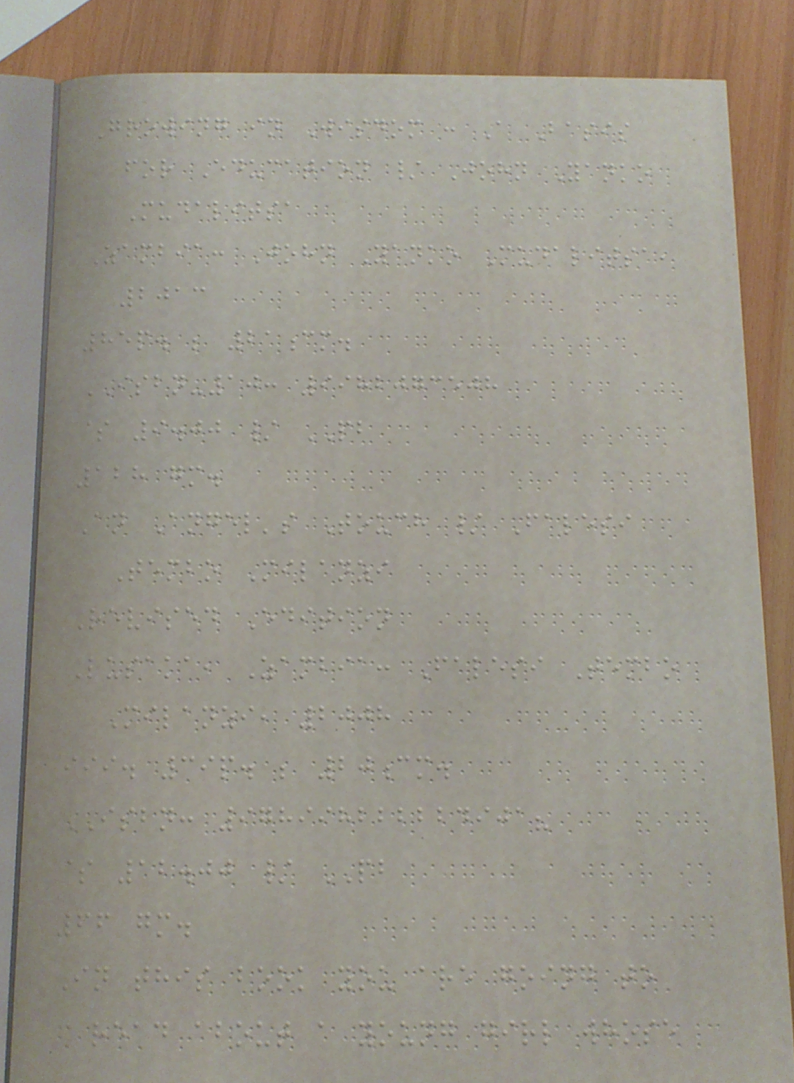Growing in Wisdom : A Basis
for Education / John Yanko
Mudalitsa
Zambia: John Yanko Mudalitsa,
2013
85p. ; 21cm.
ISBN-10: 9982073508
$ 9.00 / PB
128 gm.
An Angel's Touch / Falesi
Tembo Milanzi
Revised Edition
Lusaka, Zambia: Falesi Tembo
Milanzi, 2008
iii. 39p. ; 20cm.
ISBN: 978998222224901?
$ 12.00 / PB
66 gm.
In this book you are going to
read about a young girl whose
